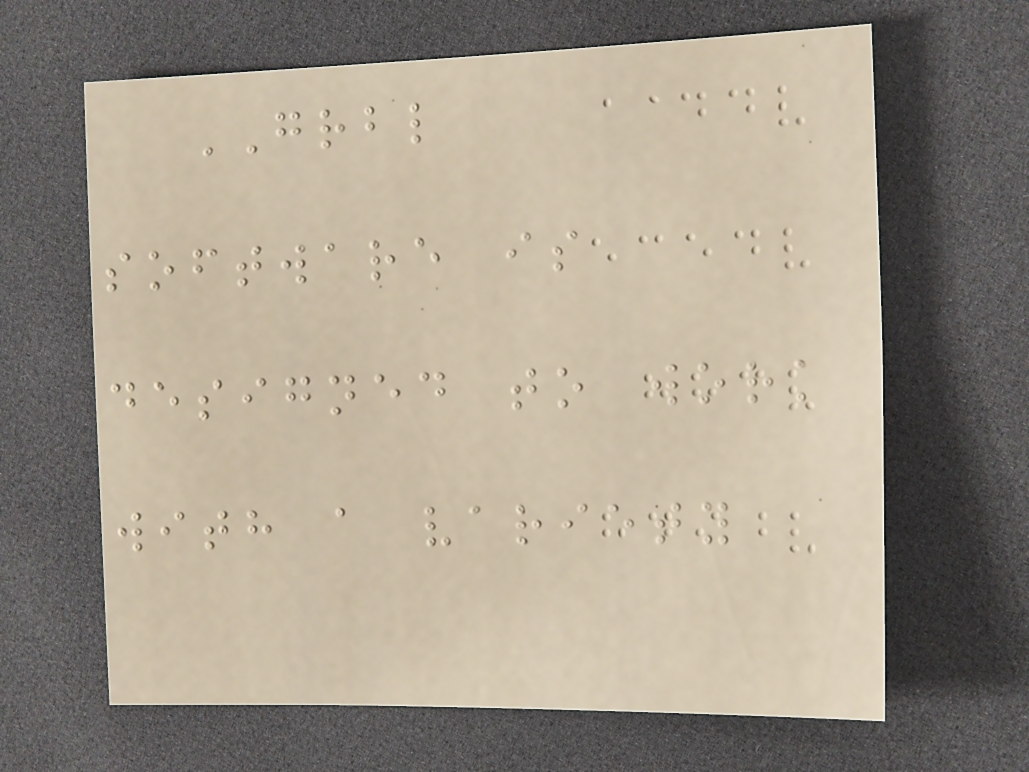GRBL
software is
designed to work
with a variety
